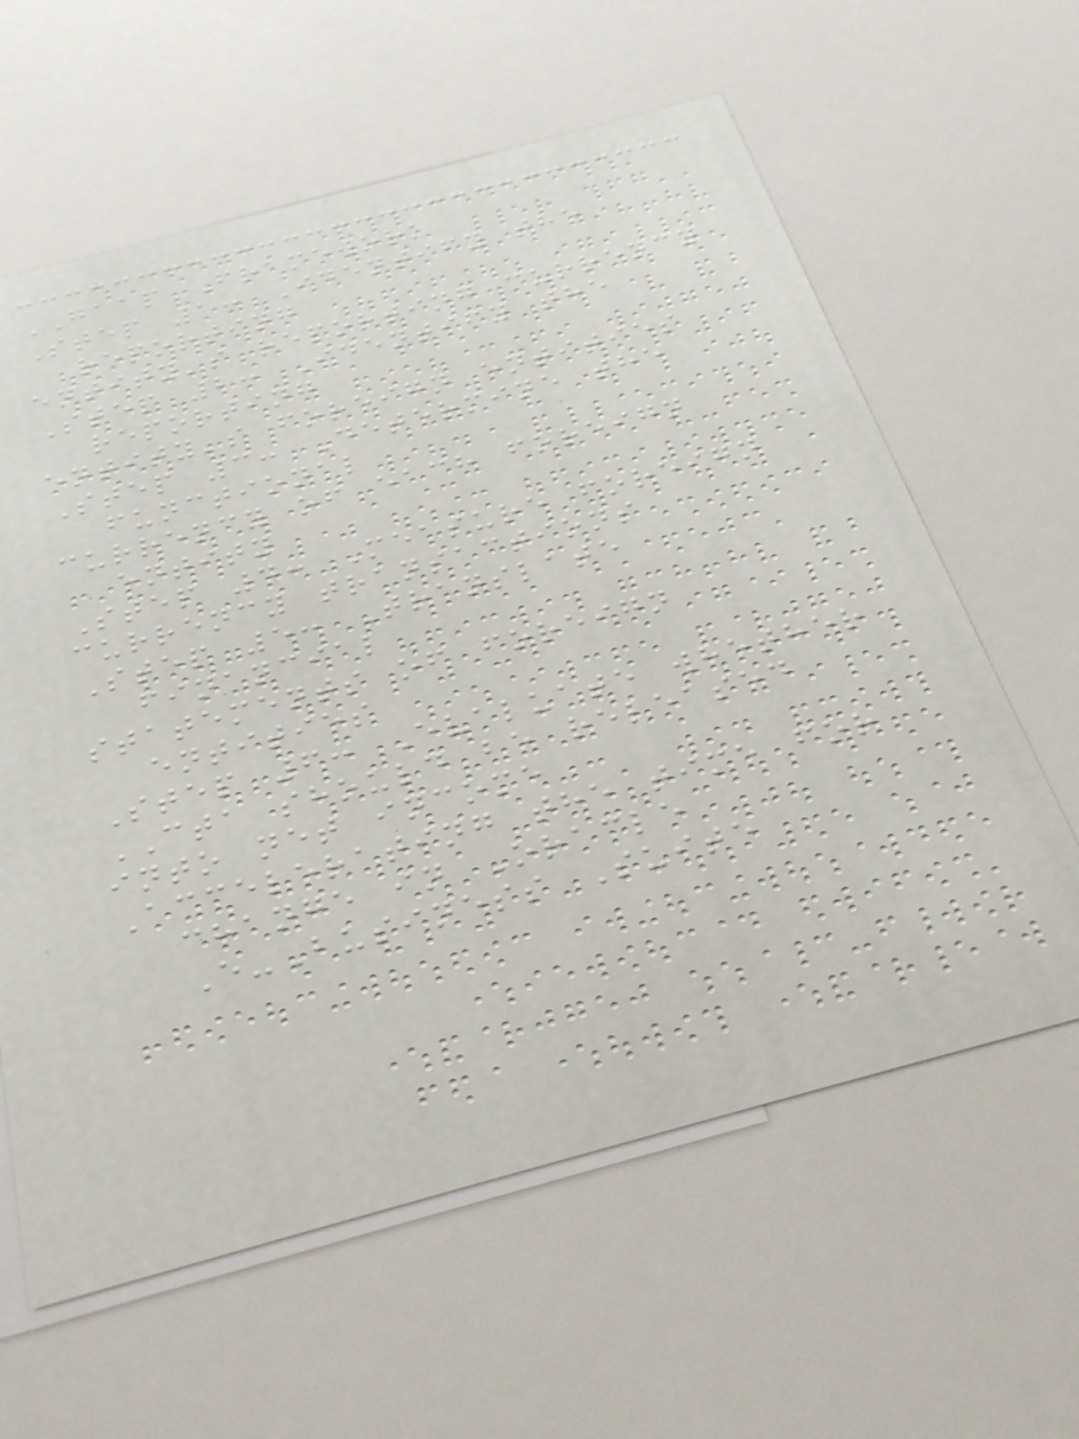GAAP Framework
Step 1: Identify the
reporting
entity's reporting currency
Step 2: Identify the
reporting
entity's foreign entities
Step 3: Determine the
functional
currency of each foreign
entity
Step 4: Measure foreign
currency transactions
Step 5: Translate
financial
statements of foreign
entities
Step 6: Evaluate whether
CTA should be released
into net income
Accelerating the time for
change in Oracle
E-Business Suite
